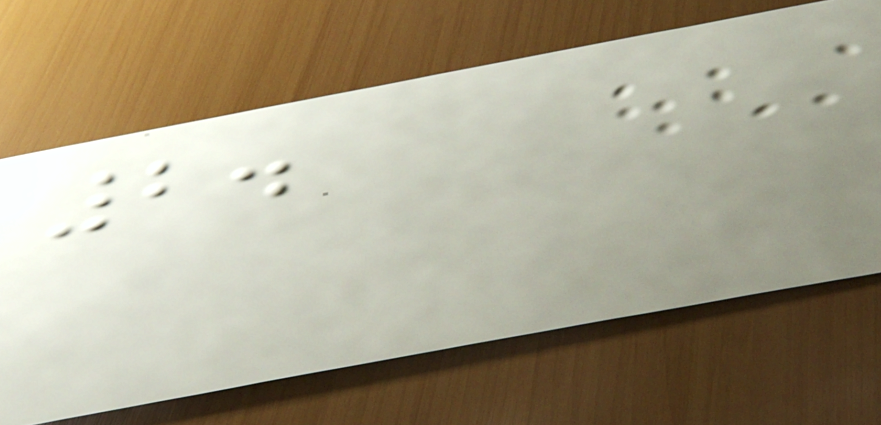2.
